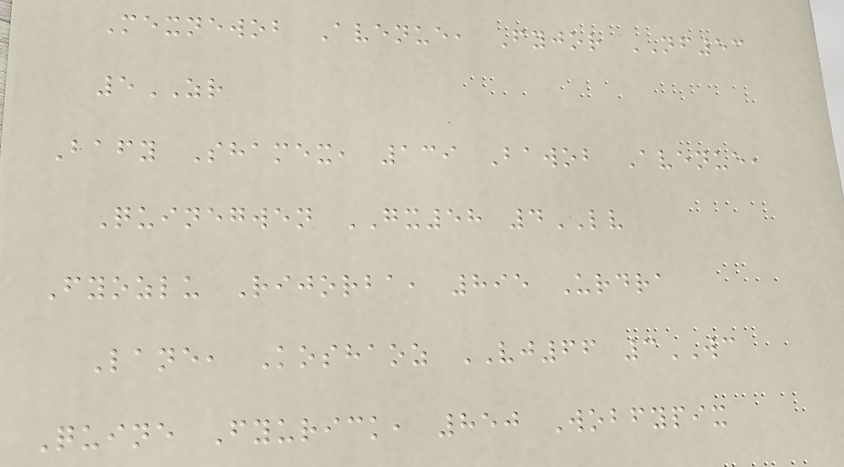Mexnewob Avenue, Fyjor NF53
5ZR
Bafy Shamex, 139 Bawob Avenue,
Quinegwen GX58 4LV
Fyozlu Rijorba, 895 Urdra
Lane, Koshaoz VJ66 3WC
Quine Fyurick, 850 Wobfypix
